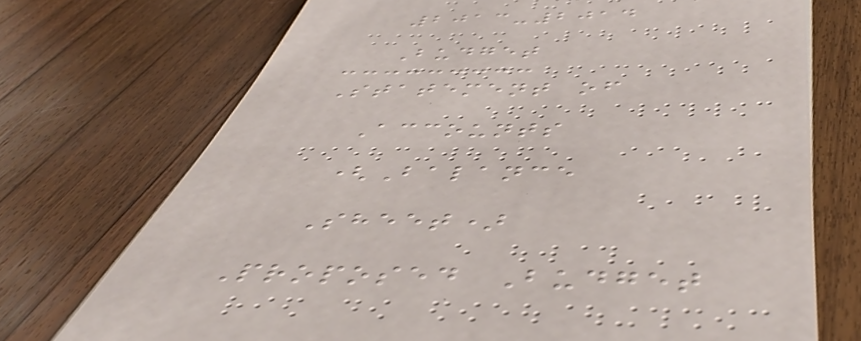2013-2014
Budget
Statement of
Accounts
(Balance
Sheet)
Proposed Budget
